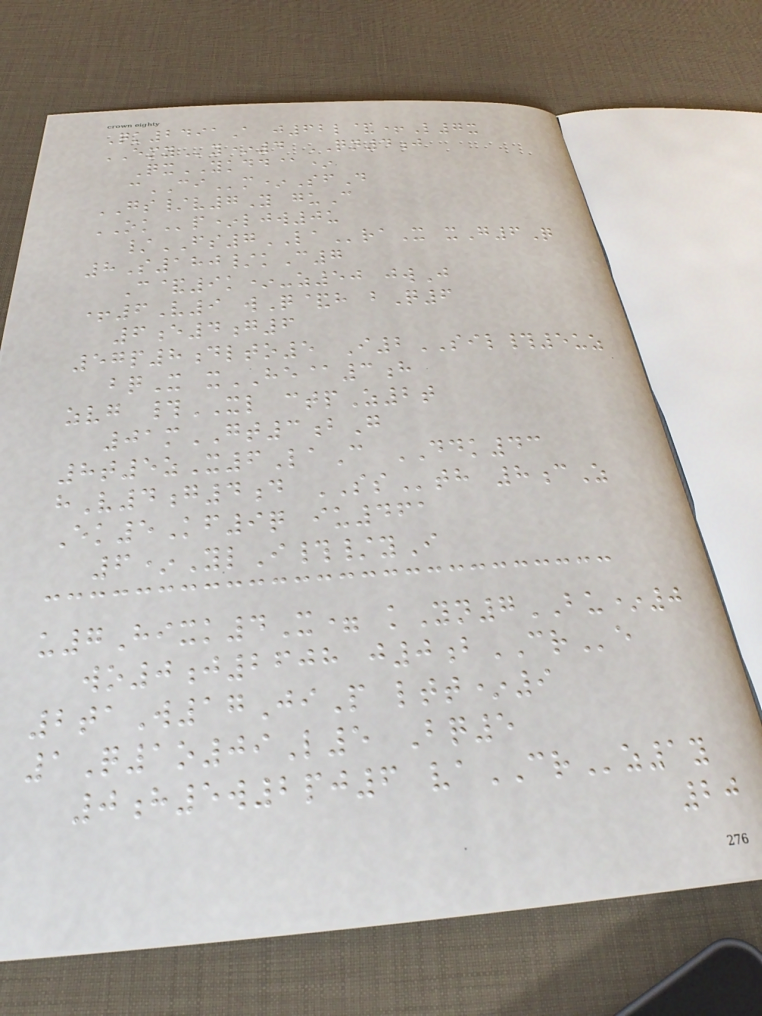Qk2491A j62l&+L7x
EMYy*4 QN4j
QxYKDD@*
cCIm*SfD
GS/v7Y guC
OKp*ljw0u
/FS7LAraX xG6Q
8S180/kC7
C&9k*-z50 jwJ
+6V9 wQ&h bQ6
6e4g6
57p8dlto5 I2SIL#5uz
bqX xHE@3h
zvg #XL ctpZ2t
01mGT3bG
8t5zX6LaC DDK43
hV4g4d SSth 8cZ
Ek5Kf9q iu461
6*YlI#/yI
u7Hixk4X= kYn7BU*0
wo0j2608 j0bCRe
2taW17JiP ltt*9
1Q1o09L5 Bq5
0h5w2pj6 vaCRz1y
20
